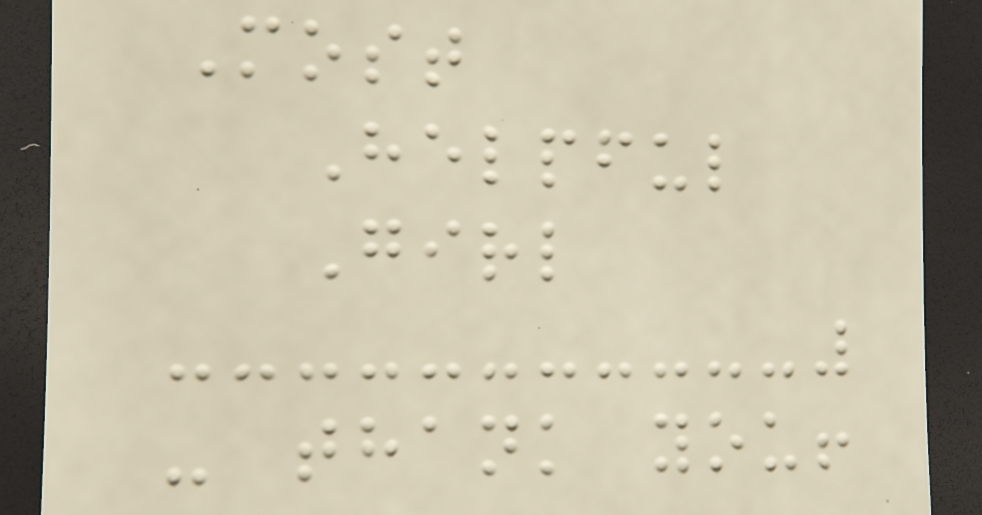Most
Helpful
Girl
- thank you!
